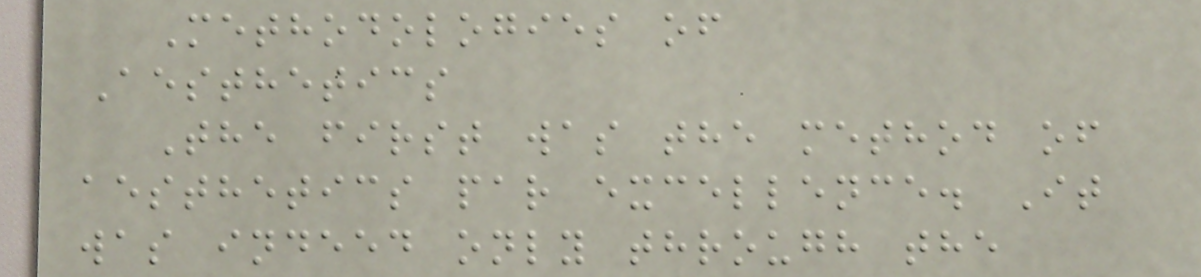Methodologies of
Aesthetics
The first was the method of
aesthetics par excellence. It
was indeed only through the
